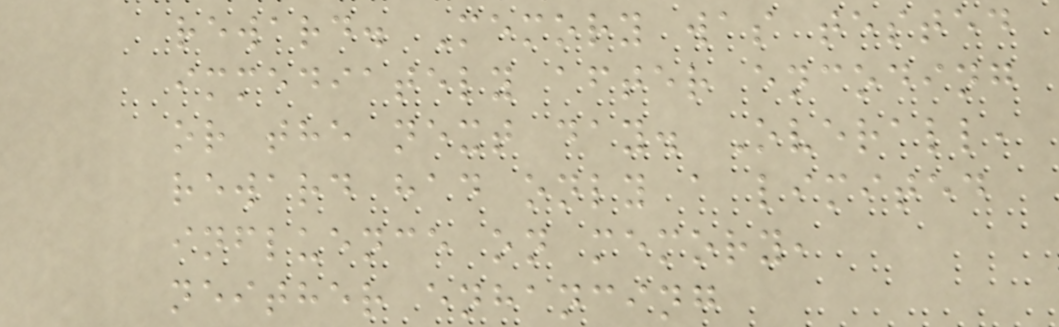reward. Memory was tested
immediately after encoding
or the next day. Overall,
reward had only a limited
influence on memory,
neither enhancing
